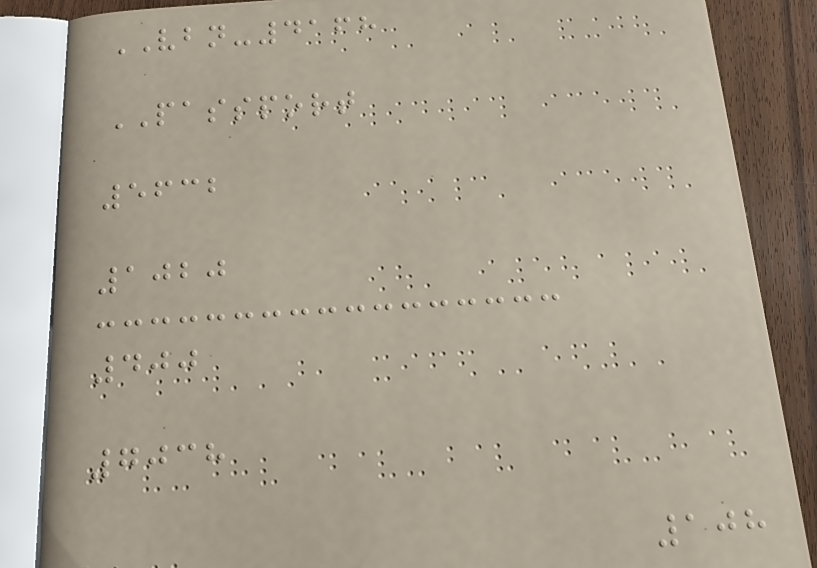VBN-4168
PASSPORT
5632
1020
400
7038
108
